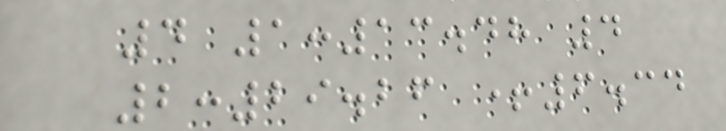4 1:13.48 4
2:29.26 +6.34
